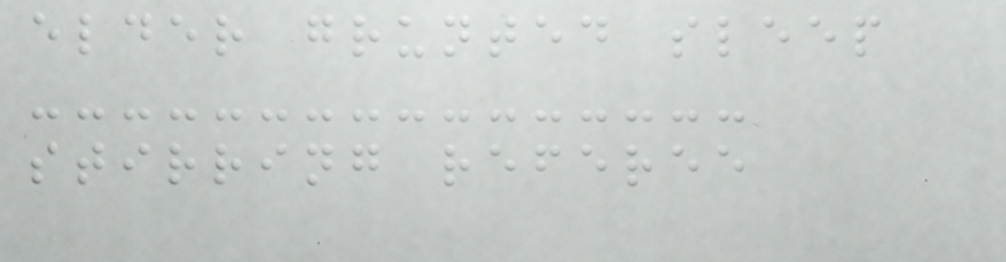elder grunted sleep
stirring referee
